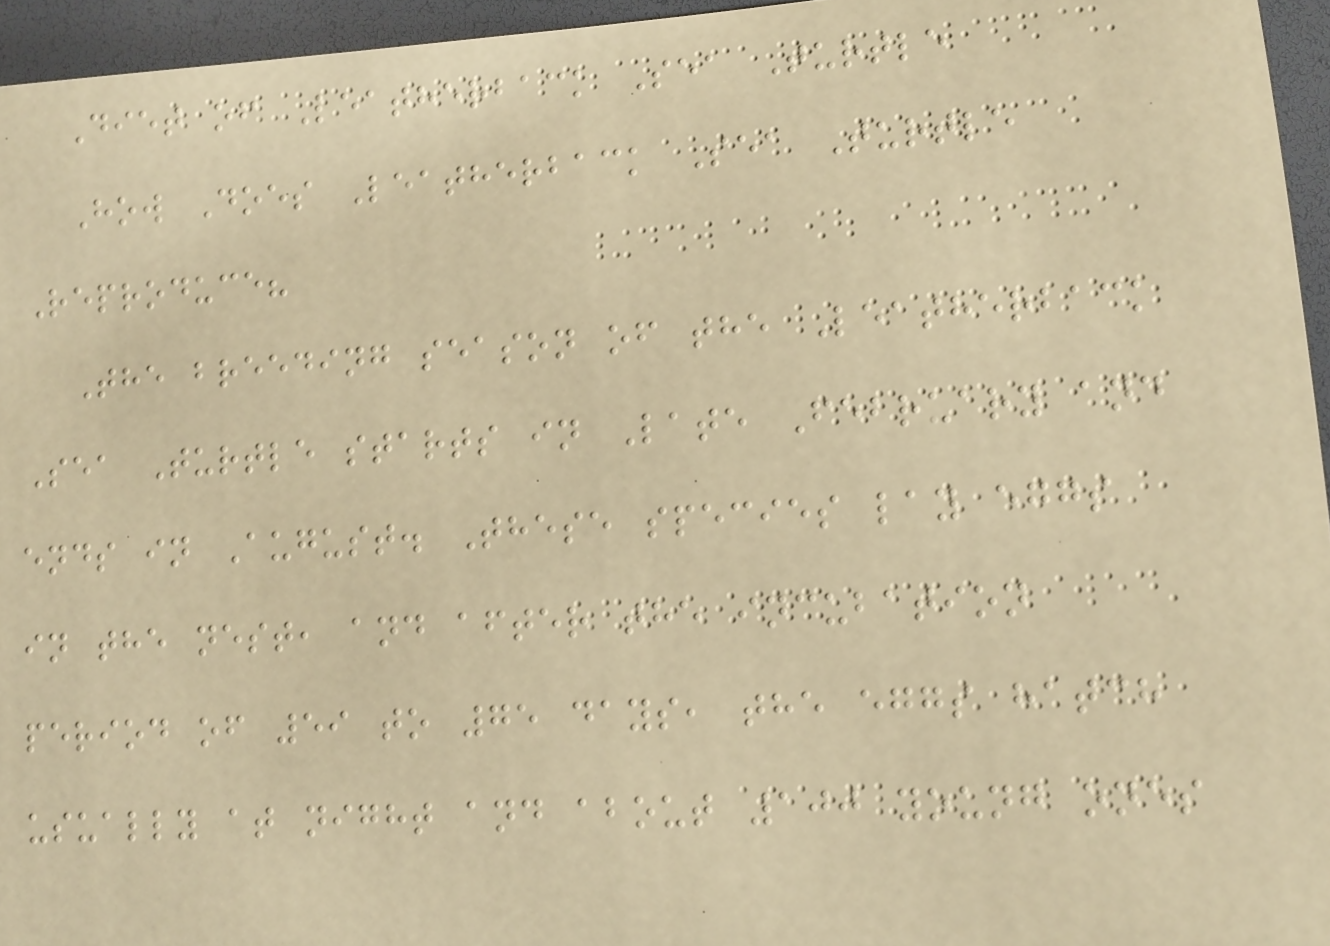Diet of Leatherback Sea Turtle
How Does Leatherback Sea Turtle
Reproduce?
The breeding season of the Leatherback
Sea Turtle starts in Late February and
ends in August. These species lay eggs
in the nest, and after the incubation
period of 59 to 75 days, the eggs hatch
usually at night and about 100 young ones
